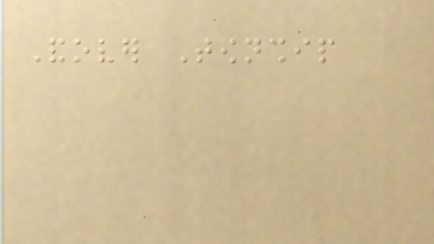Andover Township
